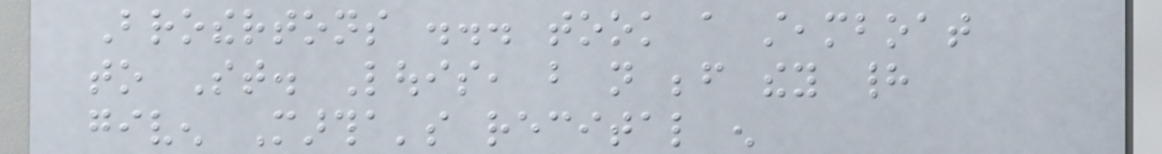Brothertons ... took a steamboat
to St. Louis, but not before they had
given Martha's recital enough
